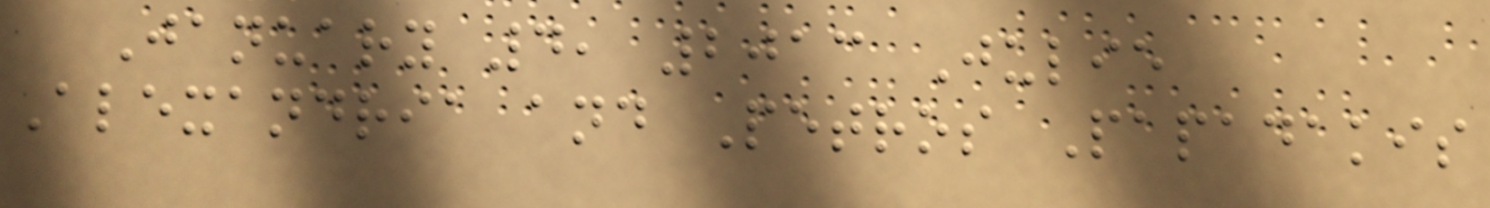January 4, 2013 Julie
Alexandria and Petros Papadakis
